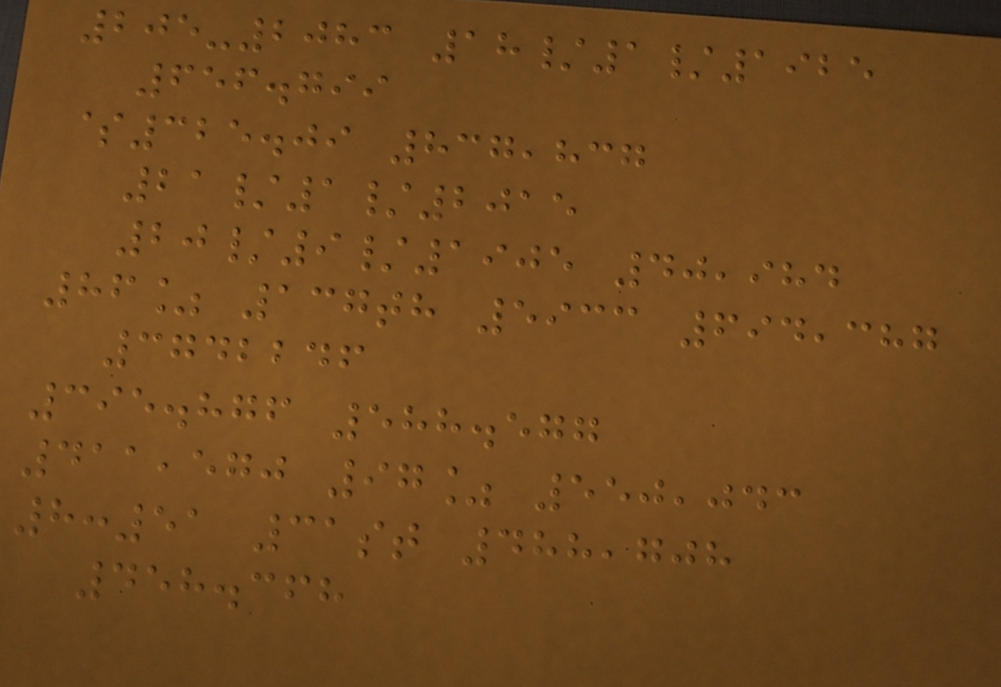205-2083 18/1/1925
656.799
$325.09 837,837
21/1/2015
20/9/1905 40,984
86% 137th 5933 694,387
3742246
395.876 588.577
411,570 97% 550,043
8:51 31st 488,708
458.368
